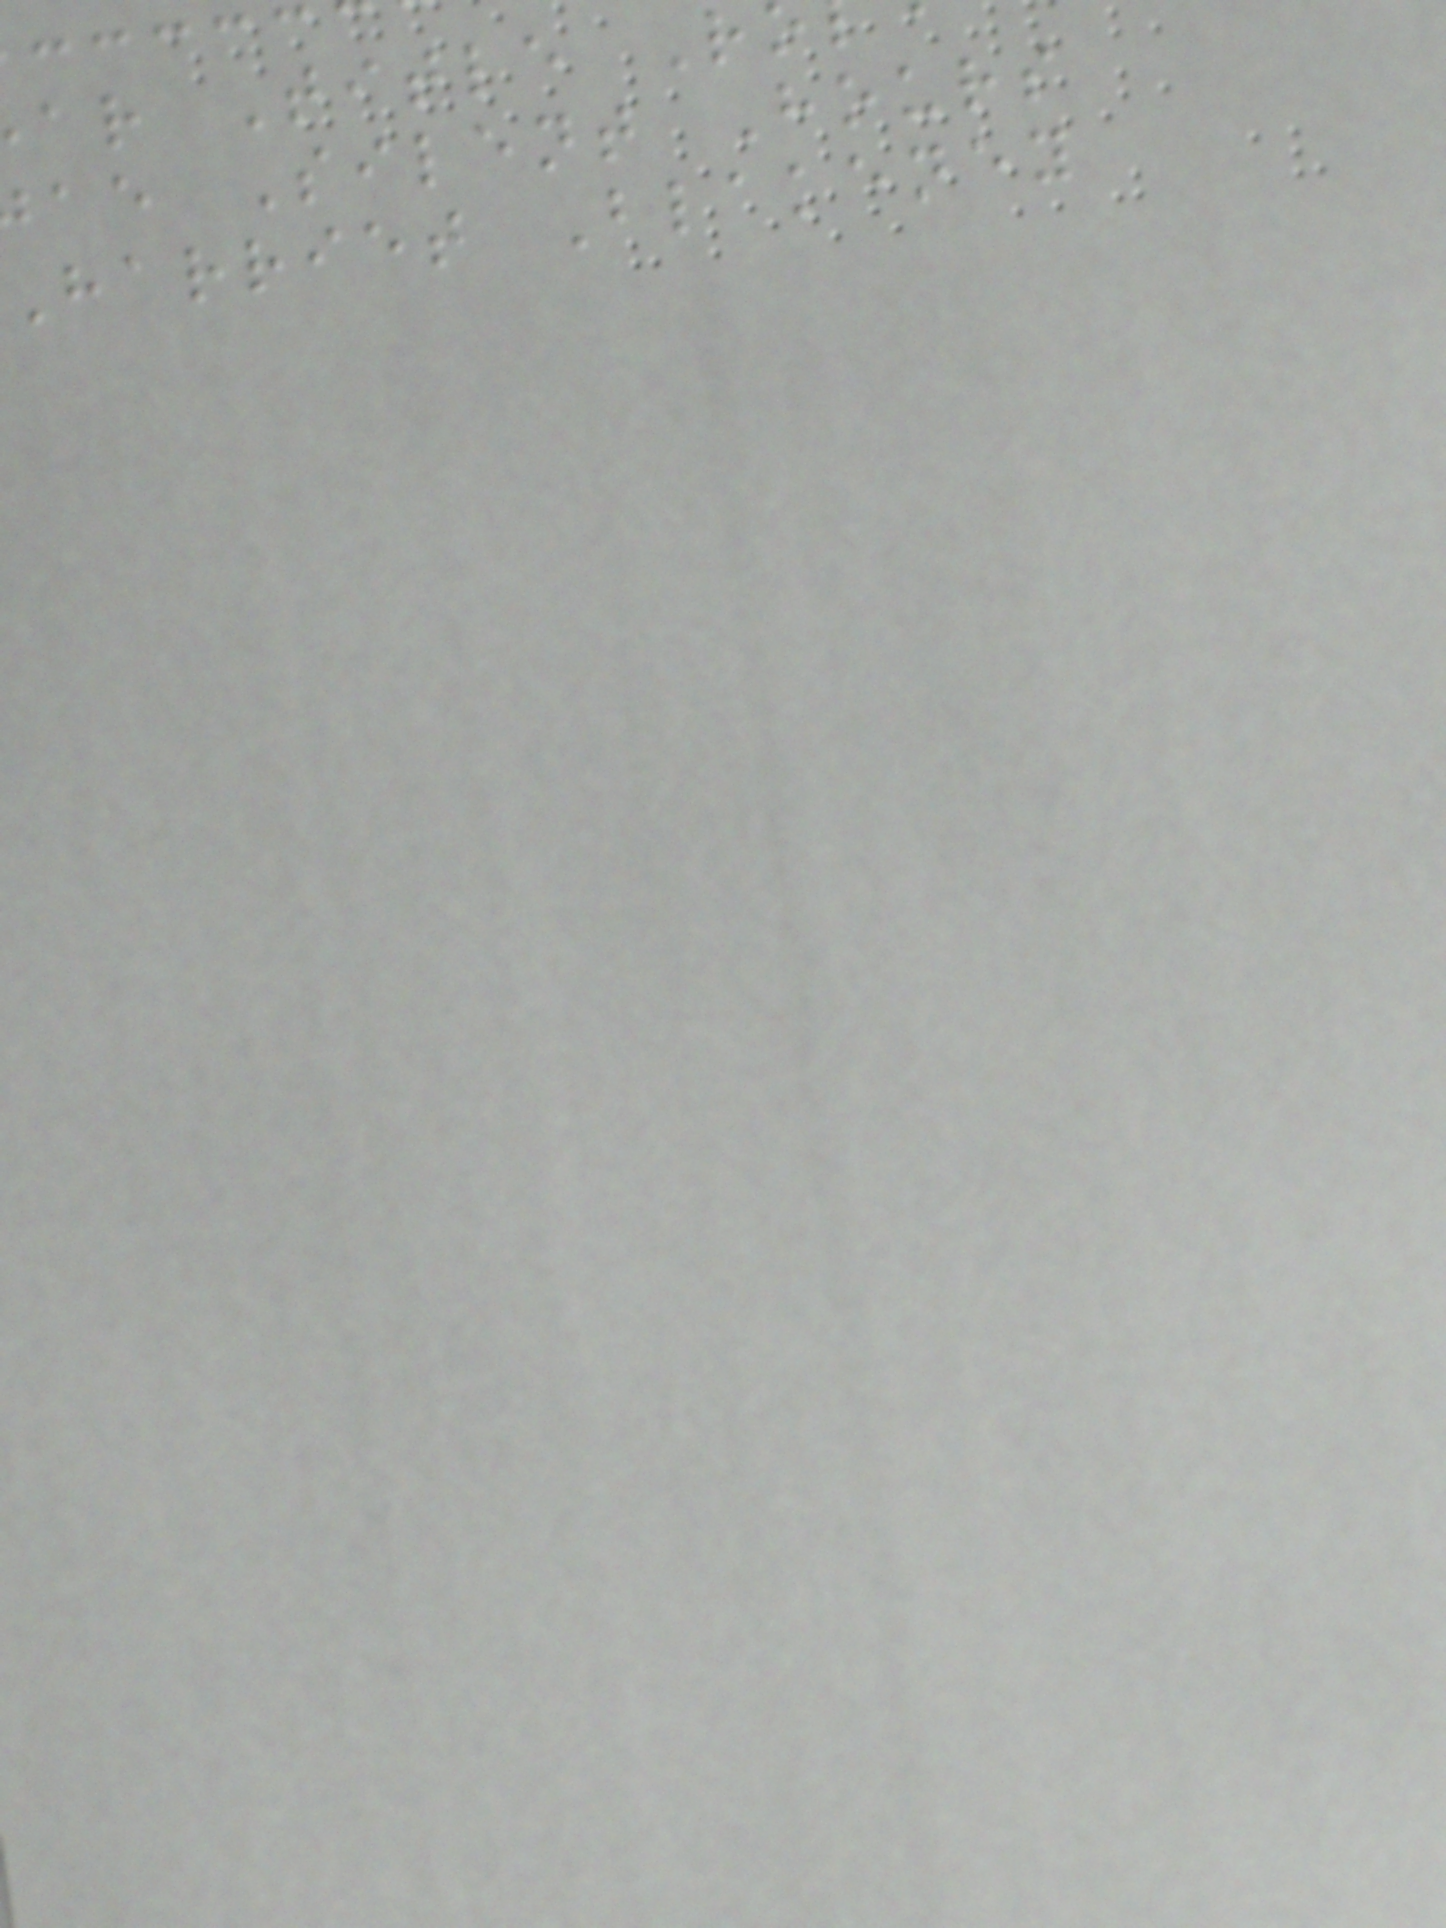ar Title R
ae Silent Hours
Harriet Blakeney
